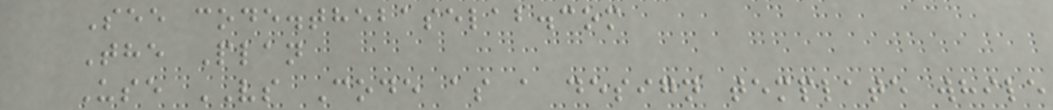See code.thebaselab.com
The Plan
Use VS Code as a design template while
